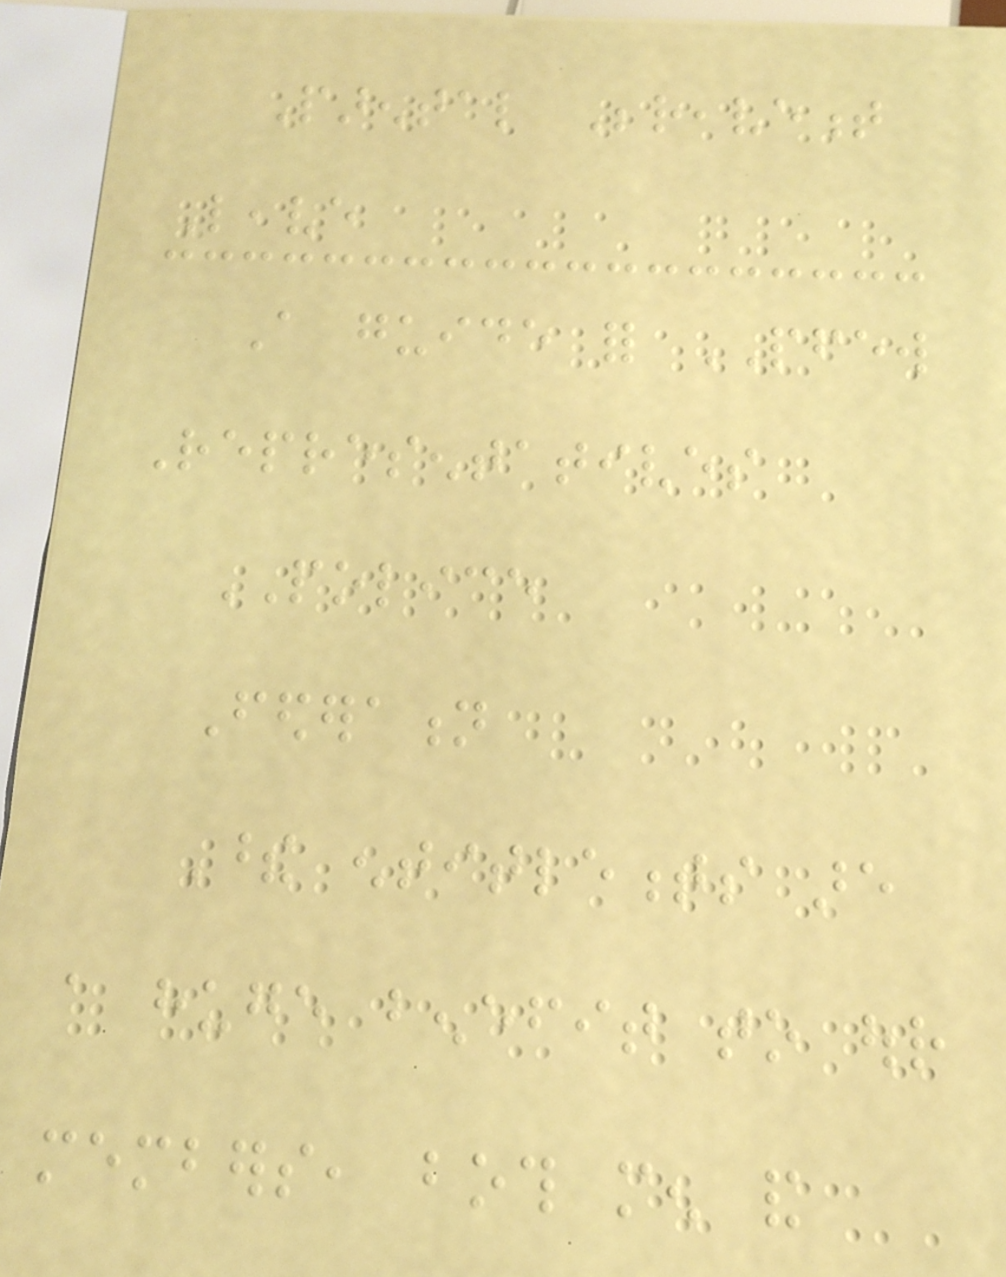Parental Bereavement
Leave
A guide for PFEW
Representatives
POLICE
Federation
These entitlements are
a huge benefit to our
members, both men and
